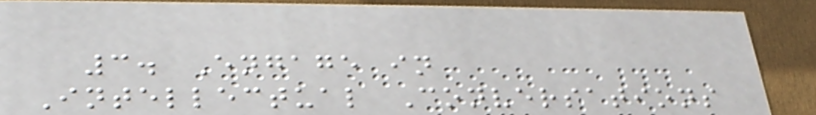3. Engage in
Intellectual Conversations
